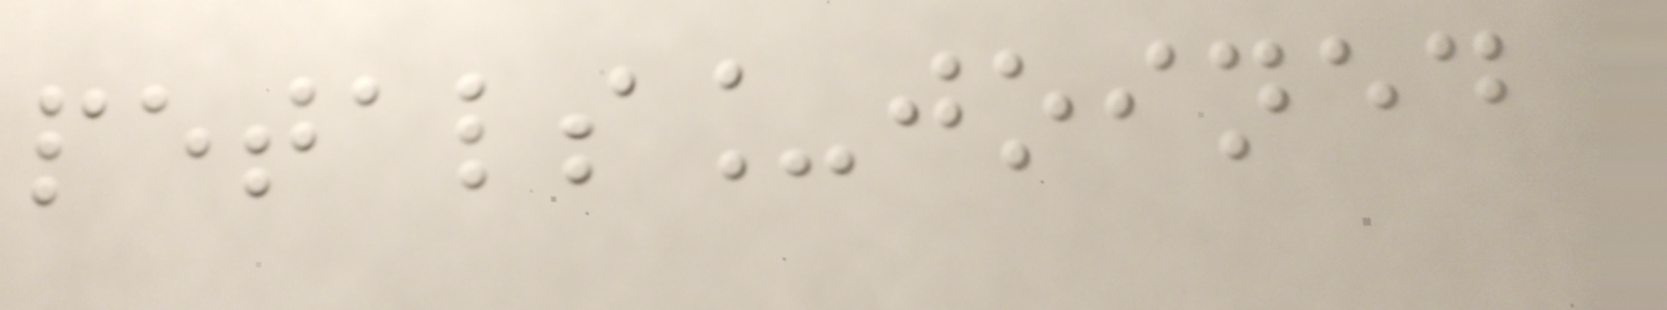petals_joined
